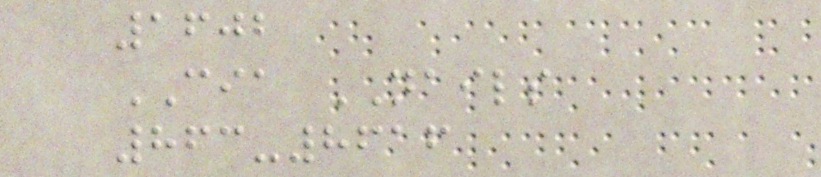1602
CIA NAILS
863-8616
